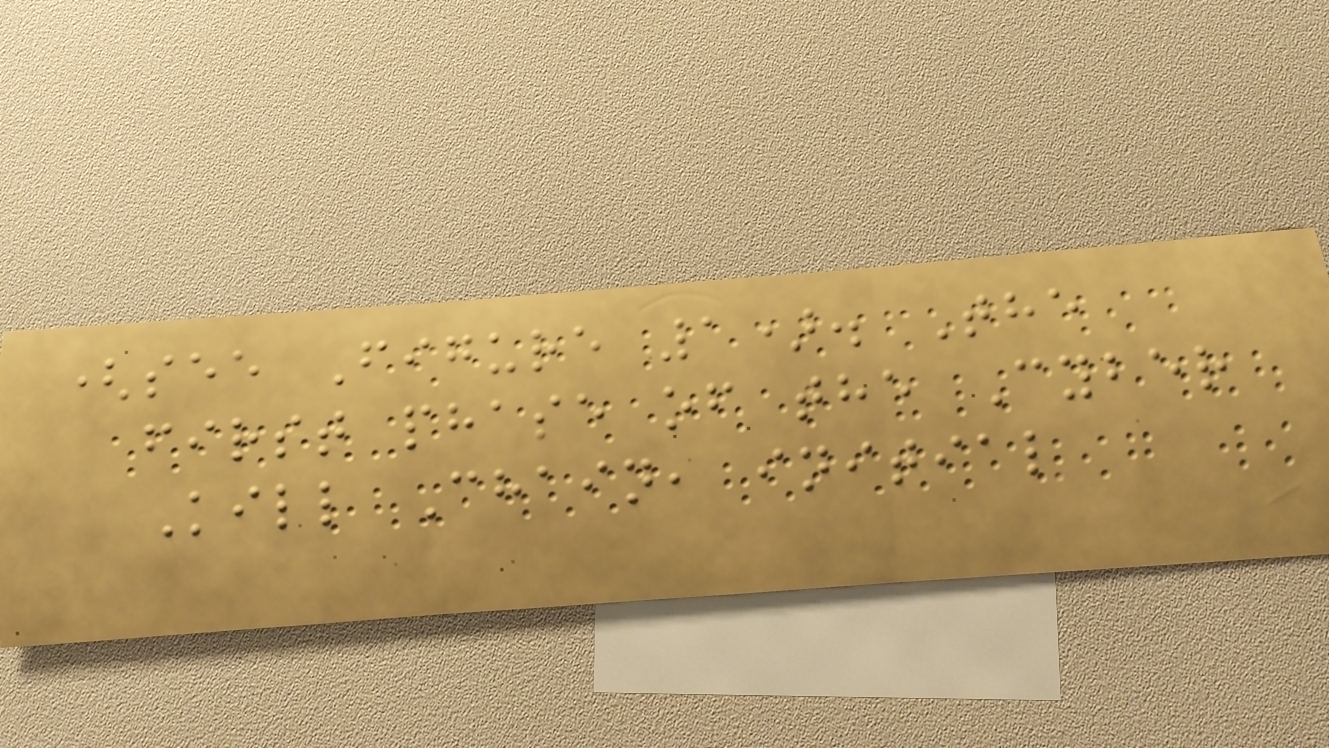(see Figure 1). The
first phase of the Cyber
Kill Chain, initial
